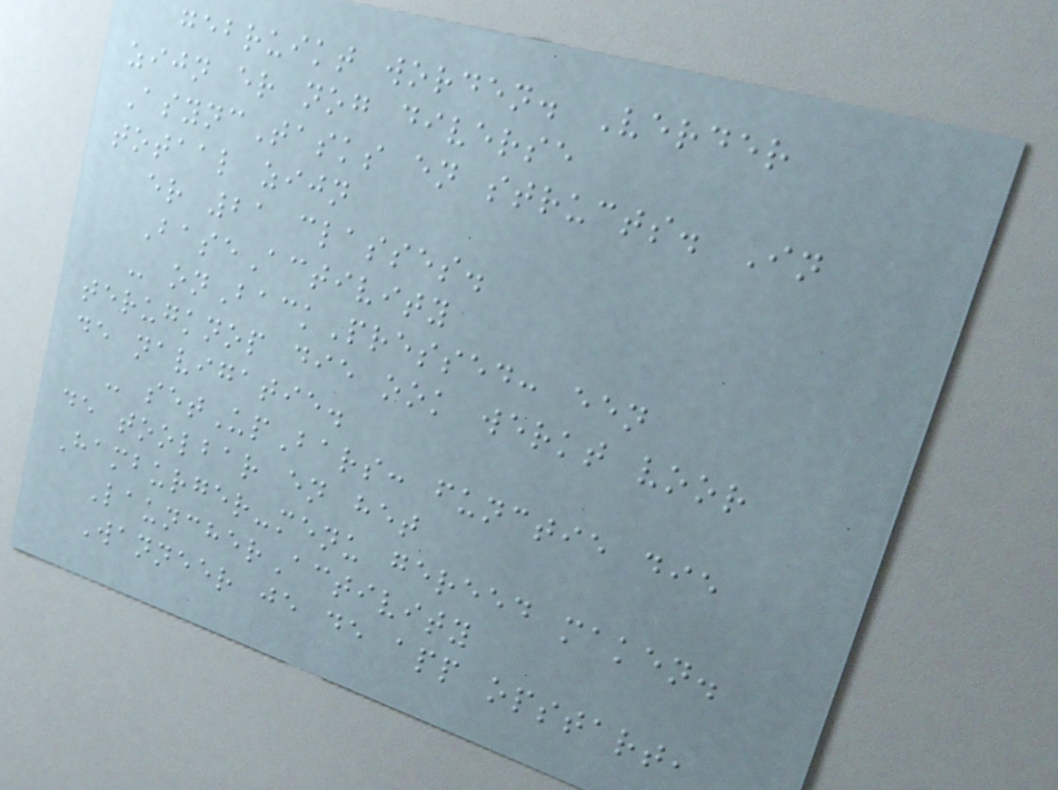gebruikt worden. Verder
zijn er nog diverse
AsyncTasks en structs. In
totaal zijn
er 21 classes.
BaseActivity
- onBackPressed: een
terugknop die ook werkt voor
de navigatie.
- setUpBars: functie die
de toolbar en het
Hamburger-menu gereed maken.
LauncherActivity
Wanneer je de app opstart,
